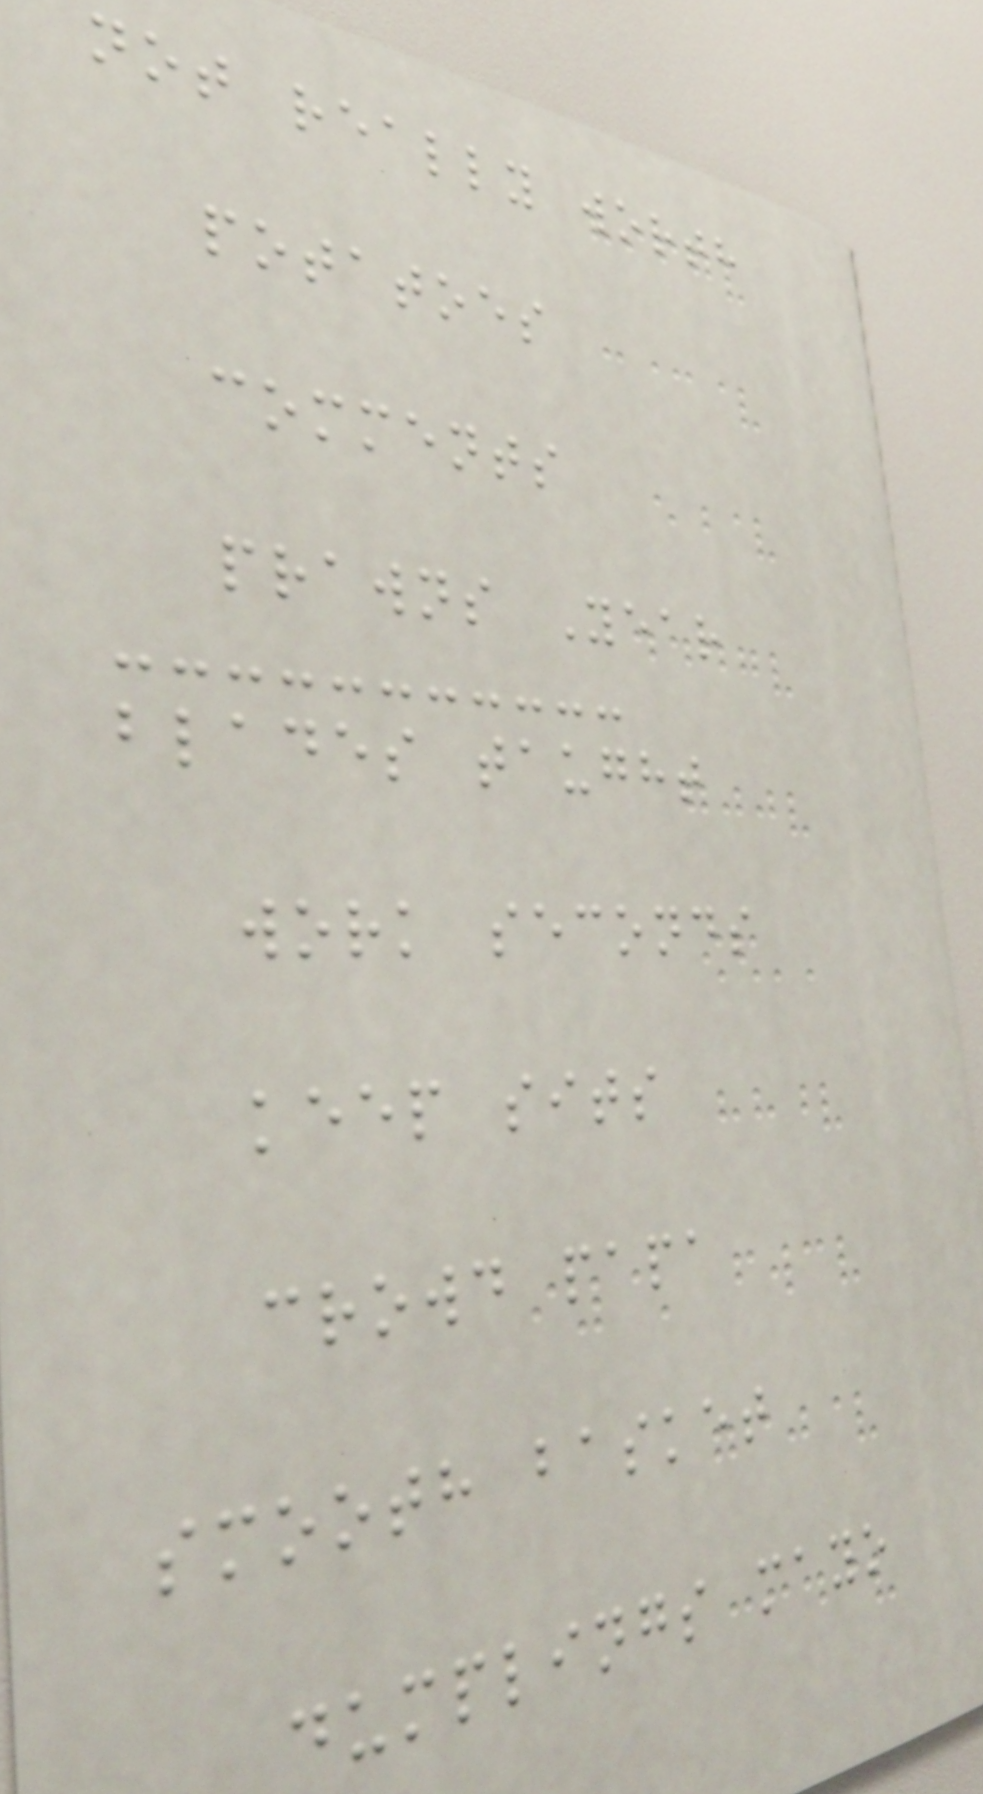not really worth
potatoes
comments
prawns Year
blades taught
work seconds
keep sits
crowd papa
smooth basket
dumplings mayo
